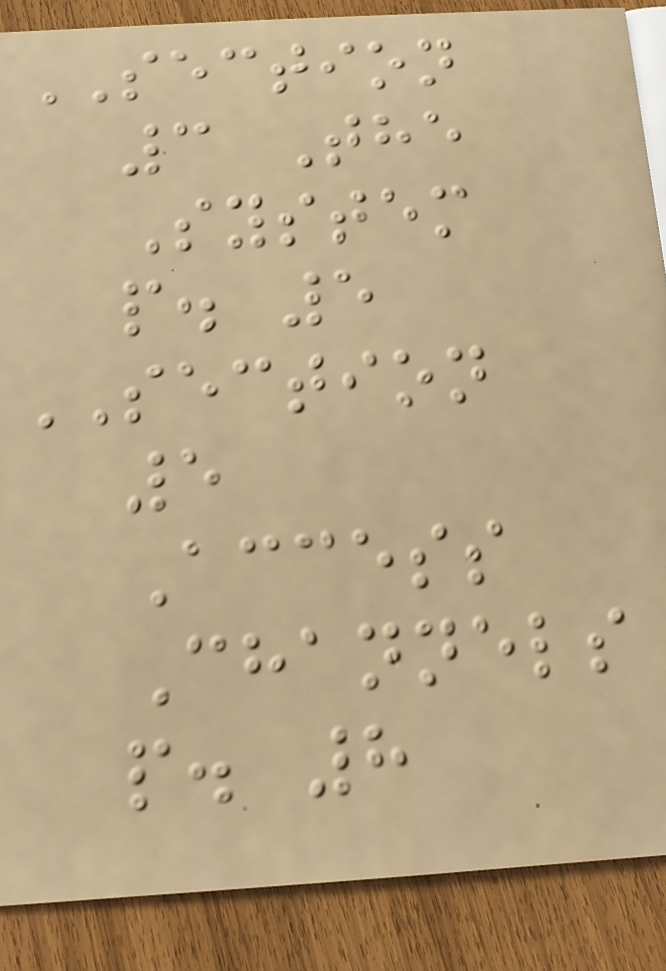SECTION
3 The
System
p. 5
SECTION
5
Access
Channels
p. 8
